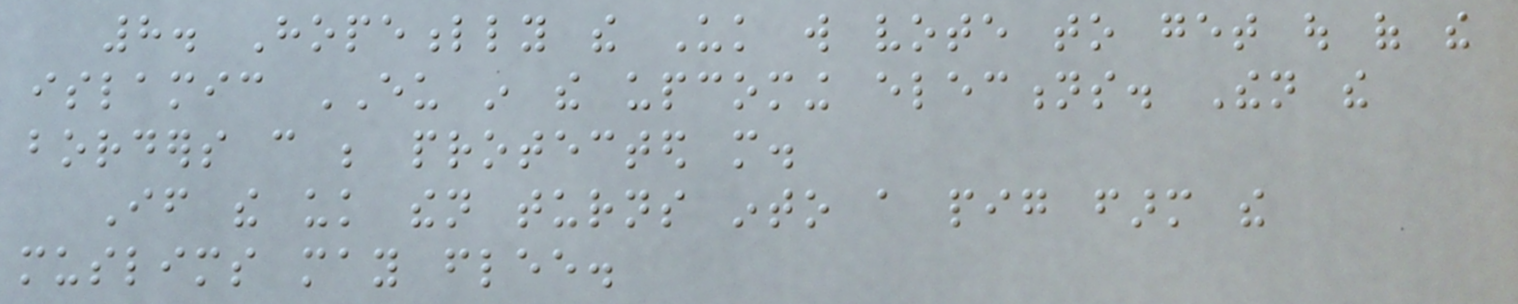8. Hopefully the Uk will vote to get out of the
islamic EU in the upcoming elections. Then the
borders can be protected more.
If the uk then turns into a pig farm the
muslims may flee.
